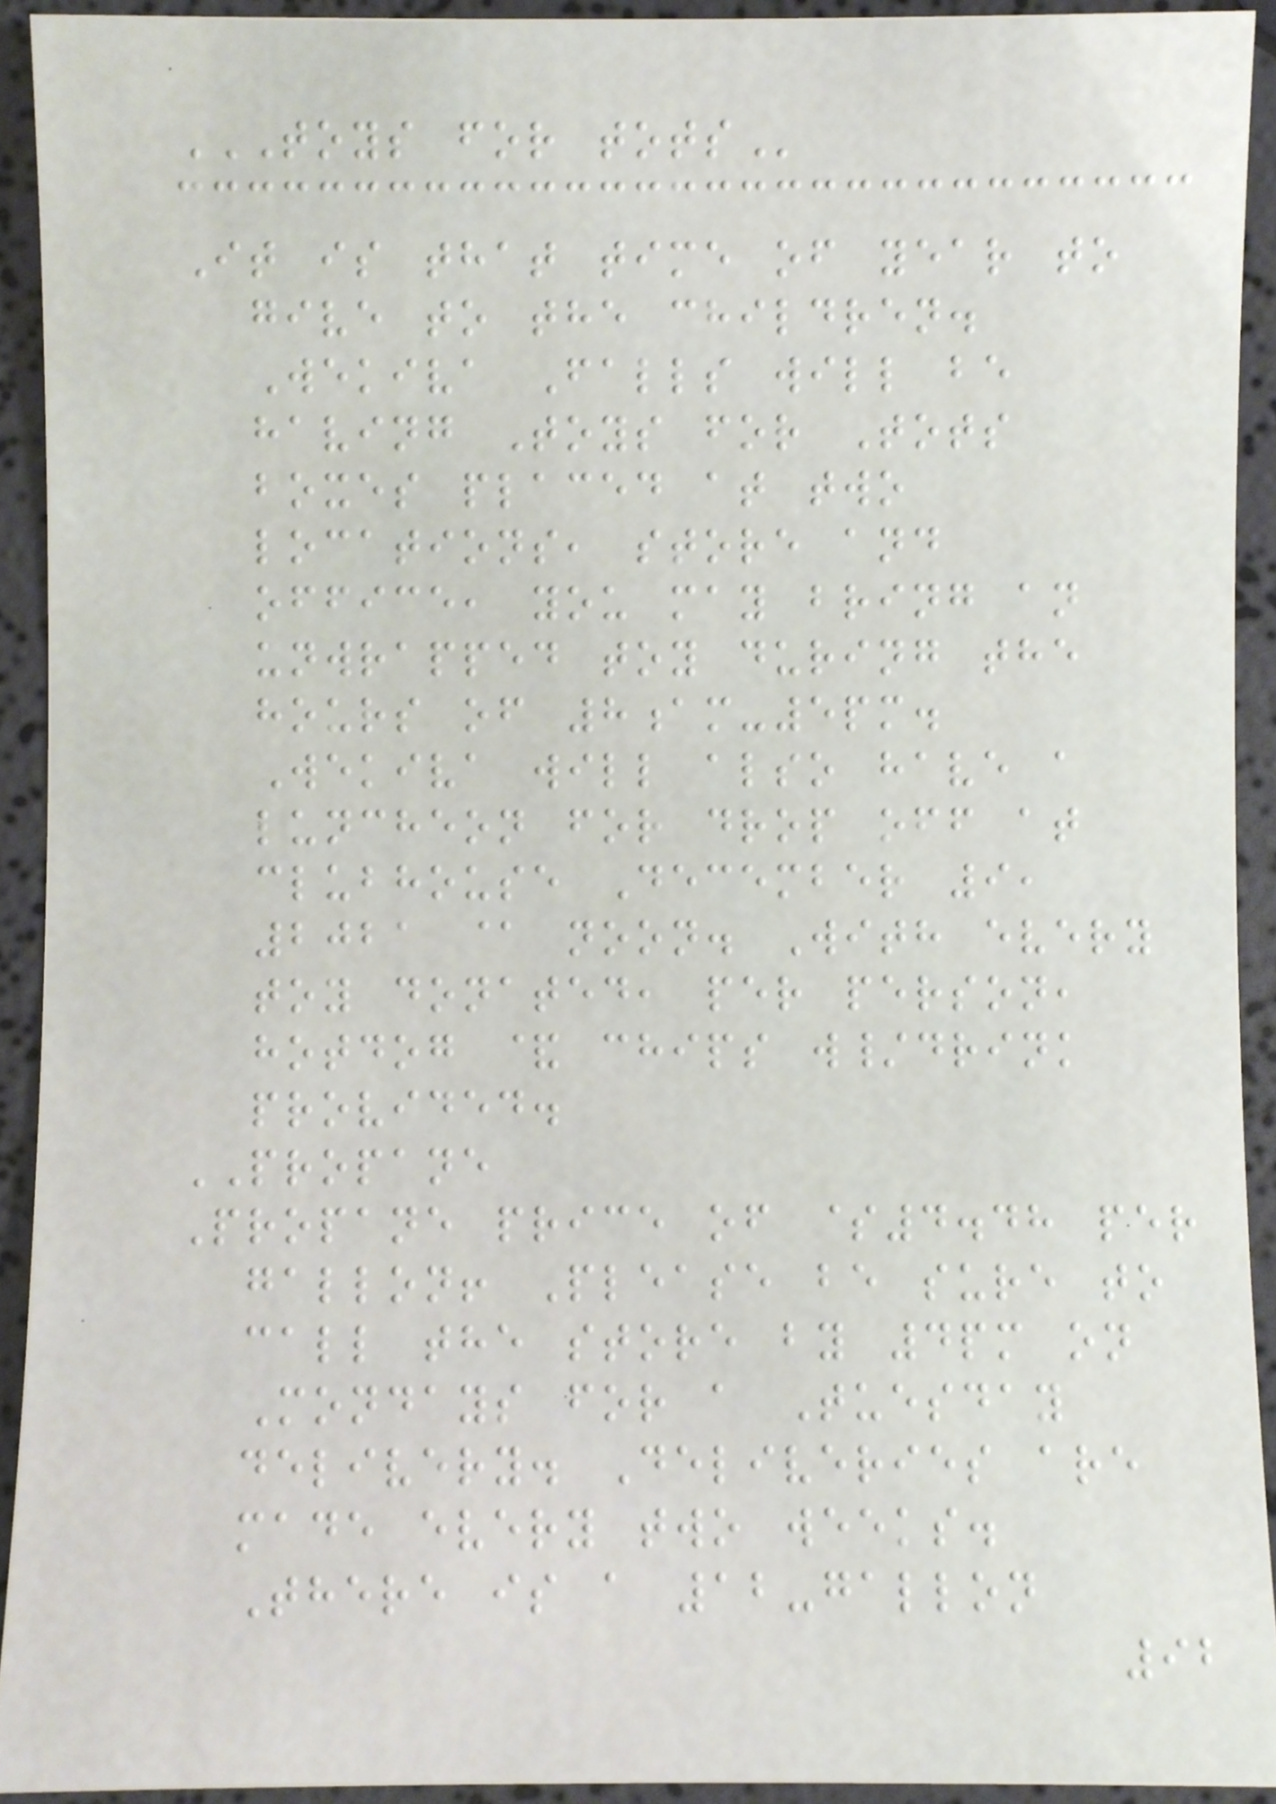TOYS FOR TOTS
It is that time of year to
give to the children.
Wekiva Falls will be
having Toys for Tots
boxes placed at two
locations, store and
office, you may bring an
unwrapped toy during the
hours of 8am-5pm.
Wekiva will also have a
luncheon for drop off at
clubhouse December 9,
2021 @ noon. With every
toy donated, per person,
hotdog & chips w/drink
provided.
PROPANE
Propane price of $4.48 per
gallon! Please be sure to
call the store by 4pm on
Mondays for a Tuesday
delivery. Deliveries are
made every two weeks.
There is a 12-gallon
92
